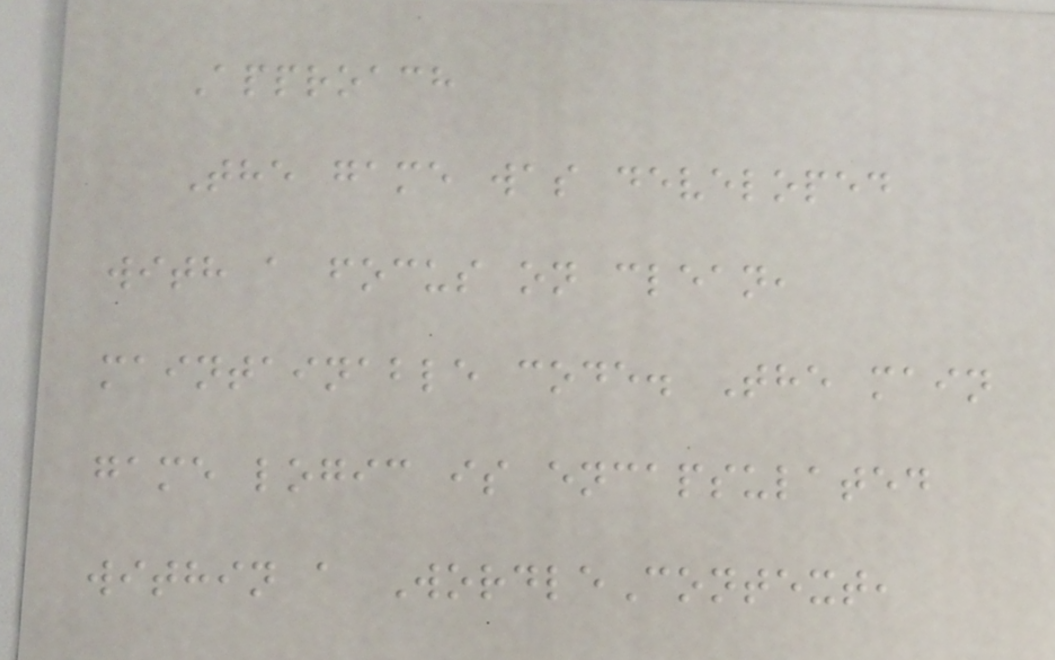Approach
The game was developed
with a focus on clean,
maintainable code. The main
game logic is encapsulated
within a WordleContext,
